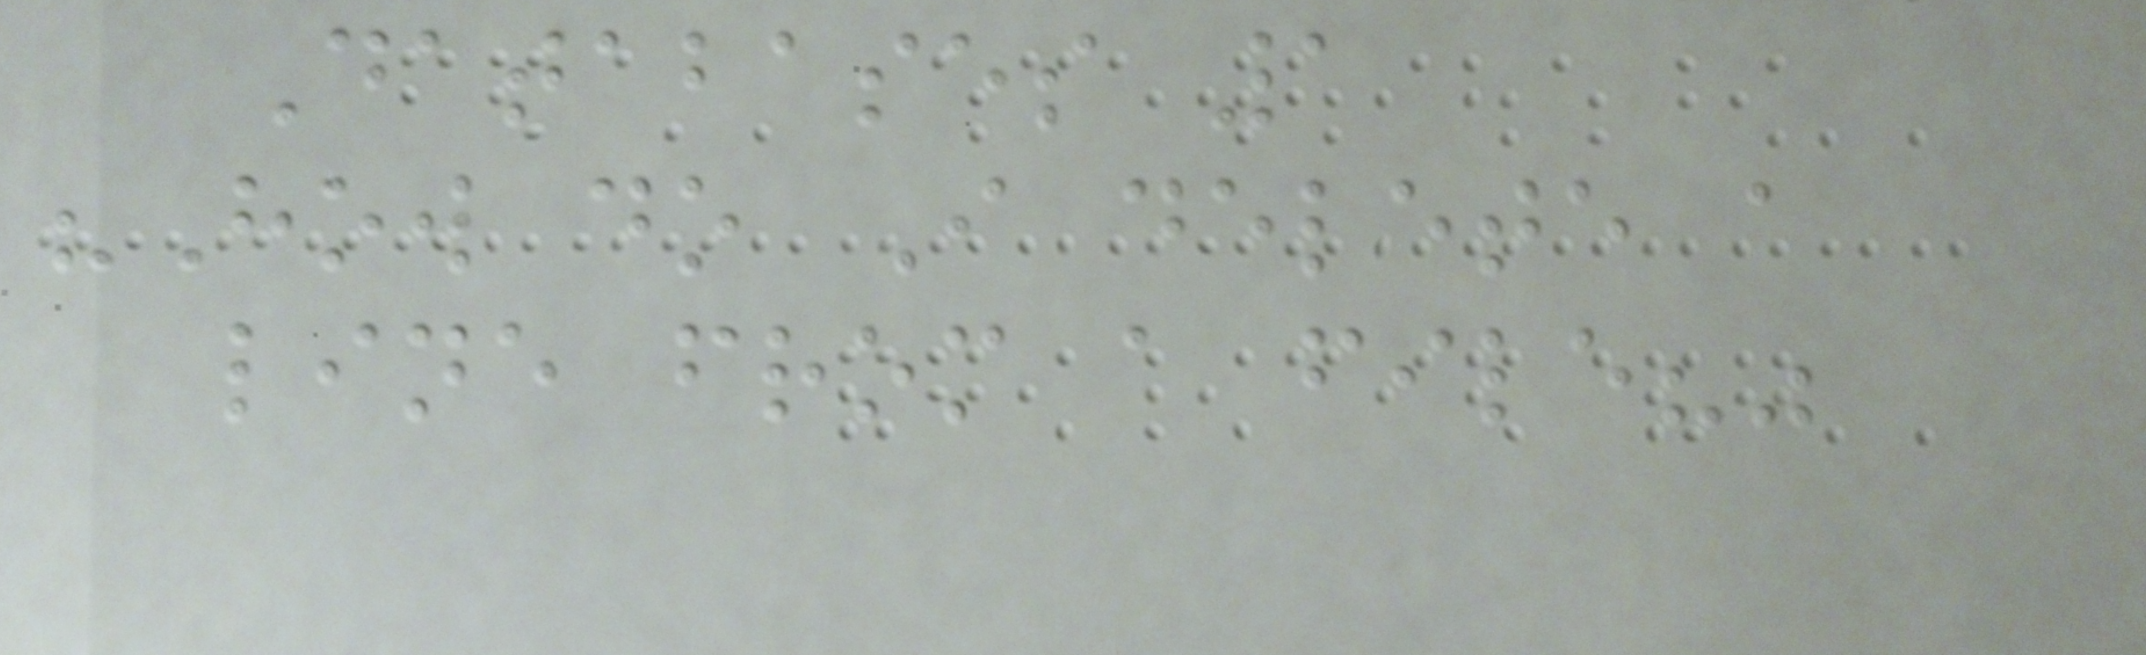Databases 1
"How do I delete a
line from a file?"
